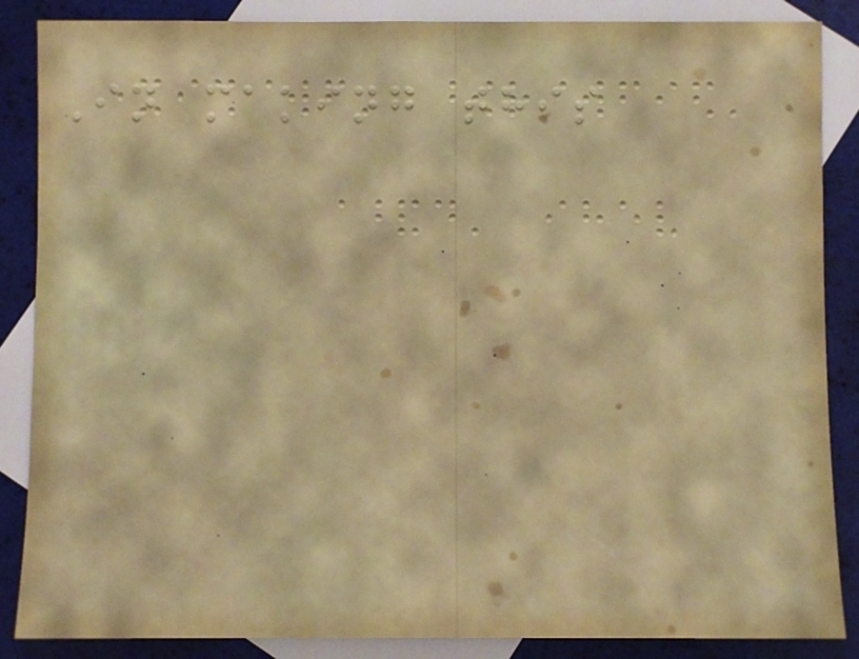In making this
